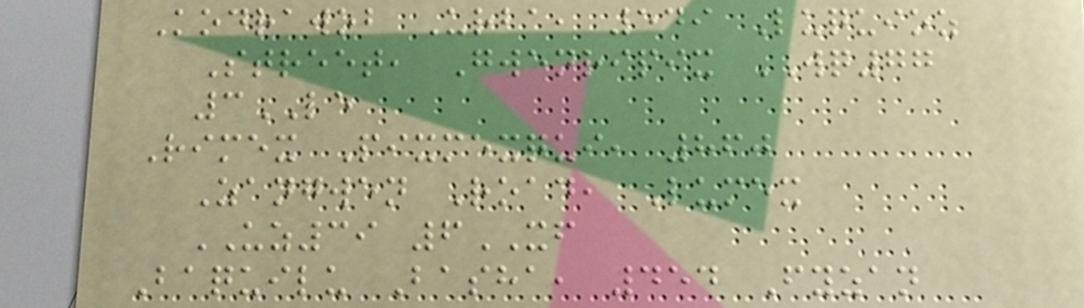Kodrawob Urba, 549 Luquioz
Street, Gwenripix WQ77
3LE
Rimex Pixmexqui, 860
Zangwen Road, Lumex
UZ39 6XF
Baquilu Basha, 454 Fyzan
